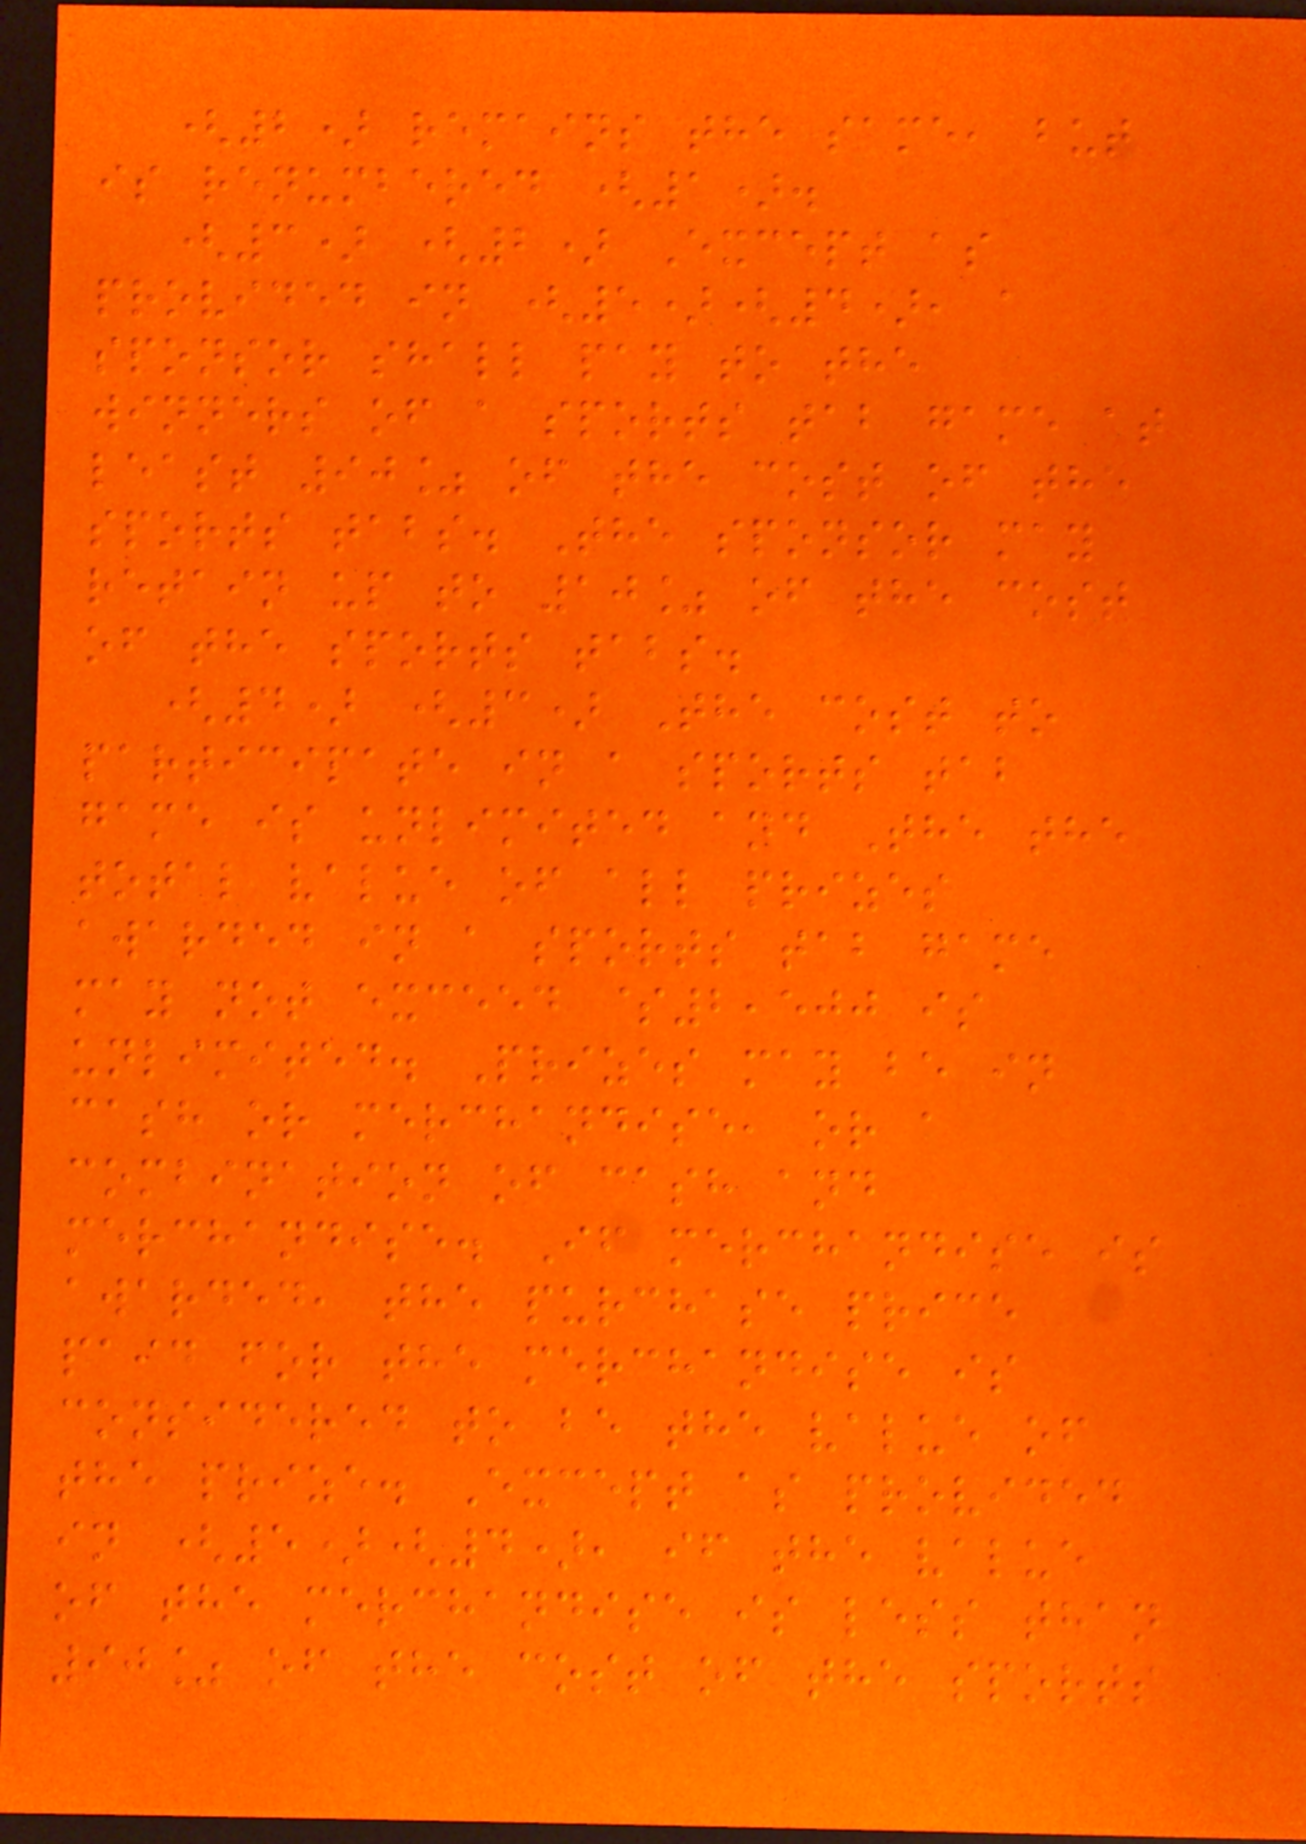(2) remains the same, but
is renumbered (1).
(3) (2) Except as
provided in (5)(4), a
sponsor shall pay to the
winners of a sports tab game at
least 90% of the cost of the
sports tabs. The sponsor may
retain up to 10% of the cost
of the sports tabs.
(4) (3) The cost to
participate in a sports tab
game is unlimited and The the
total value of all prizes
awarded in a sports tab game
may not exceed $2,500 is
unlimited. Prizes may be in
cash or merchandise, or a
combination of cash and
merchandise. If merchandise is
awarded, the purchase price
paid for the merchandise is
considered to be the value of
the prize. Except as provided
in (5)(4), if the value
of the merchandise is less than
90% of the cost of the sports
